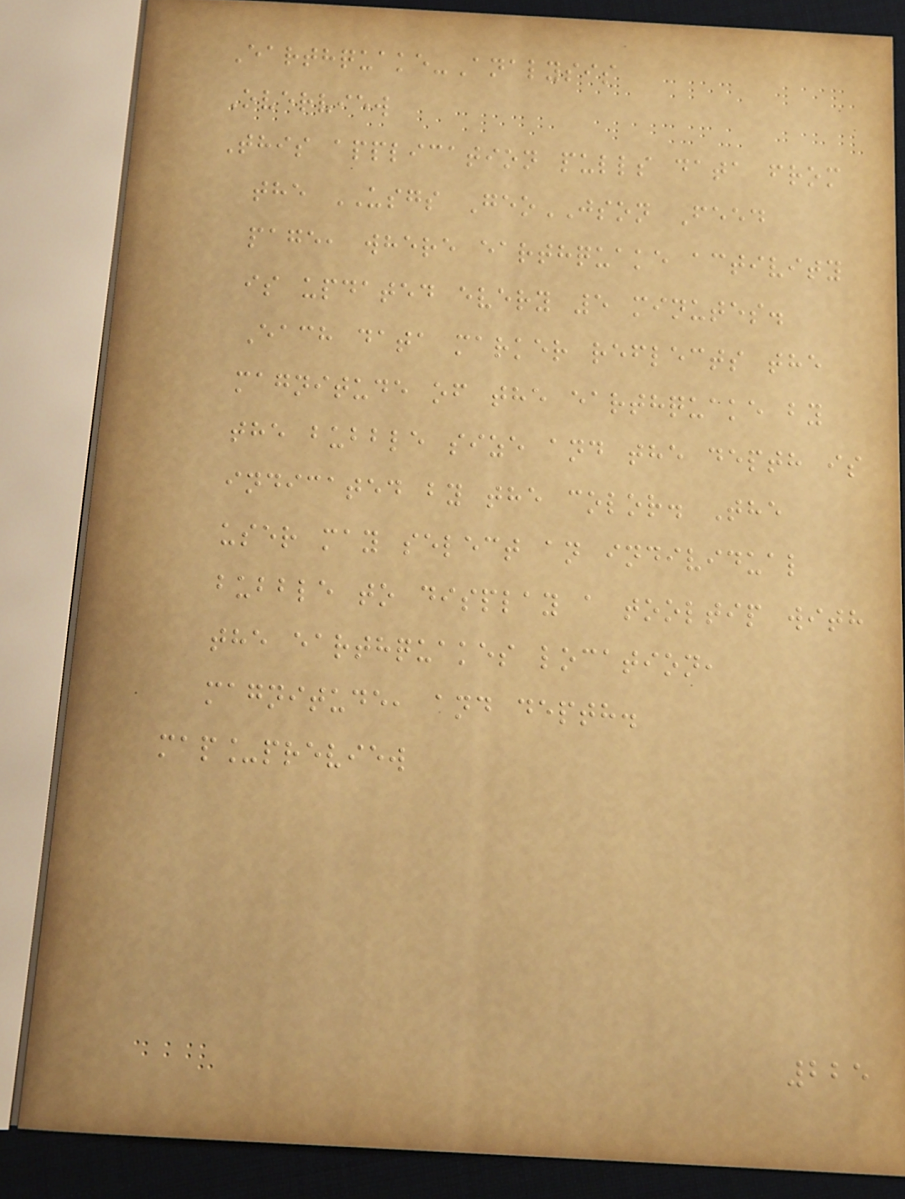Earthquake-Analysis
Overview
This application pulls data from
the USGS GeoJSON Feed
page, where earthquake activity
is updated every 5 minutes.
Each data marker reflects the
magnitude of the earthquake by
the bubble size and the depth is
indicated by the color. The
user may select an individual
bubble to display a tooltip with
the earthquakes location,
magnitude, and depth.
map_preview
225
